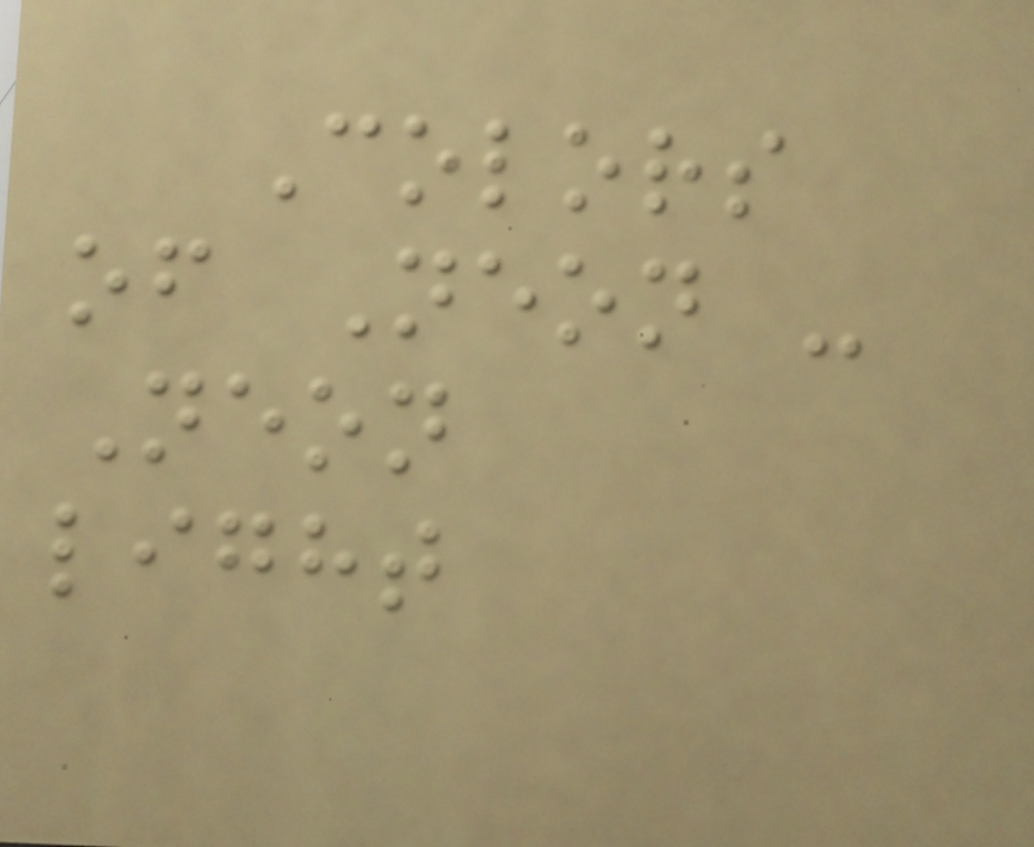Colors
of Neon -
Neon
light
